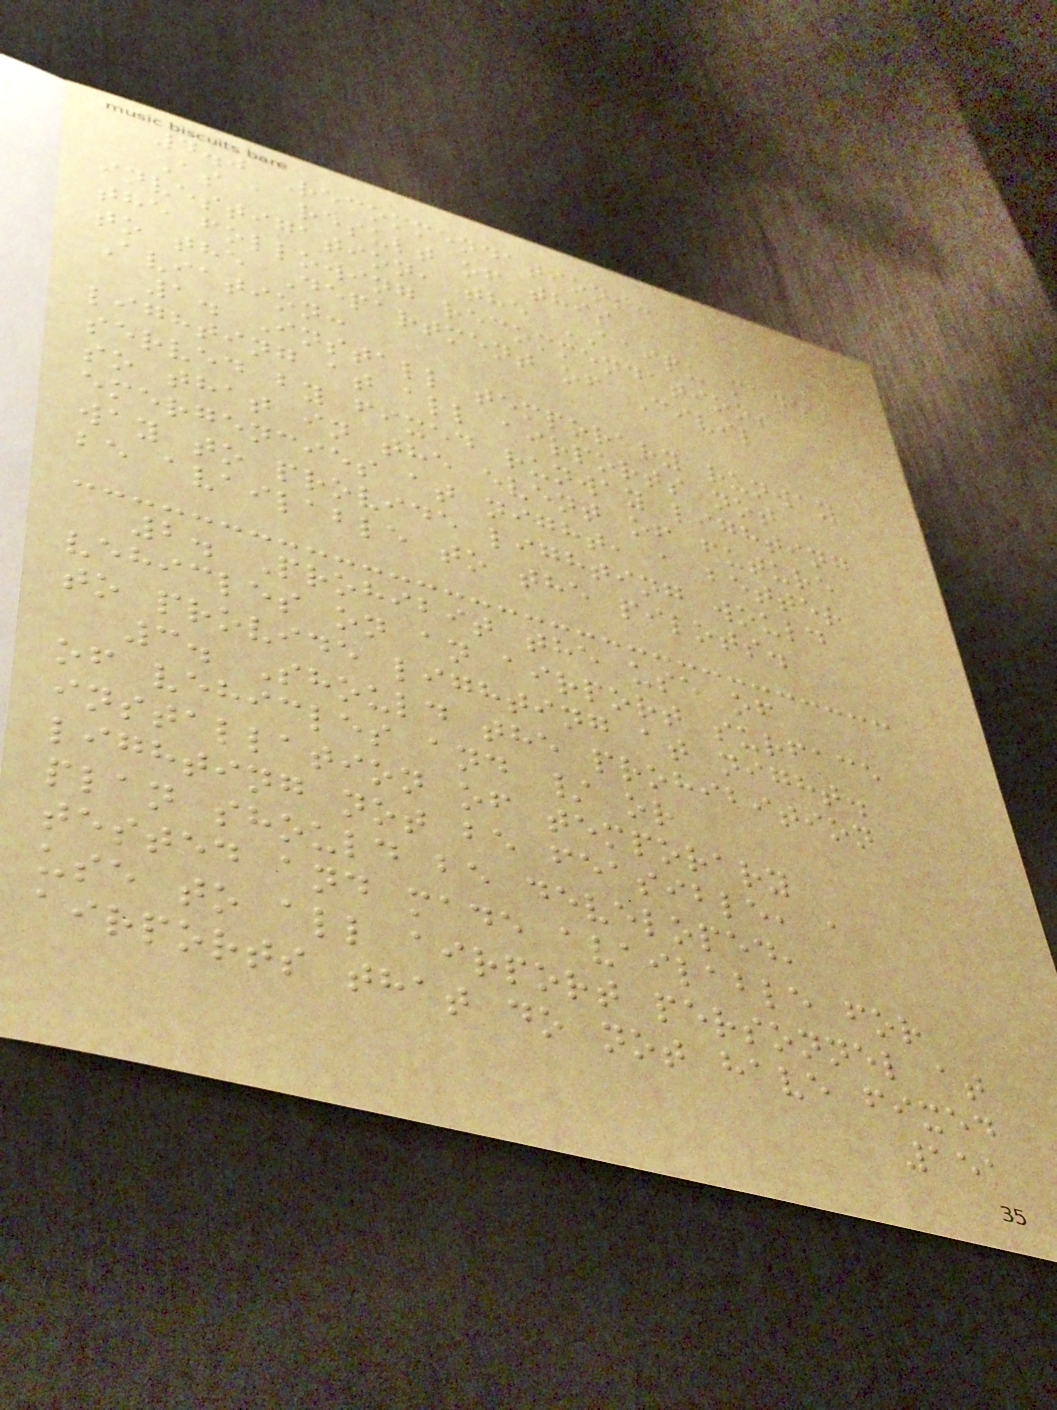4.0 Recommendations:
As a result of this
investigation, the AAIPU made
the following recommendations
to the Department of Civil
Aviation:
1. Install temporary runway
lighting at all airports not
served by fixed runway lighting
so that in the event of future
emergencies at night, a better
way to provide lighting would
be available to the pilots.
2. Prohibit the use of
vehicles on an airport surface
to provide lighting at night.
3. Should the prohibition
of vehicles and / or
installation of temporary
lighting not be feasible, a
plan should be developed,
tested and made available for
use to all airport personnel at
airports that do not have fixed
151
